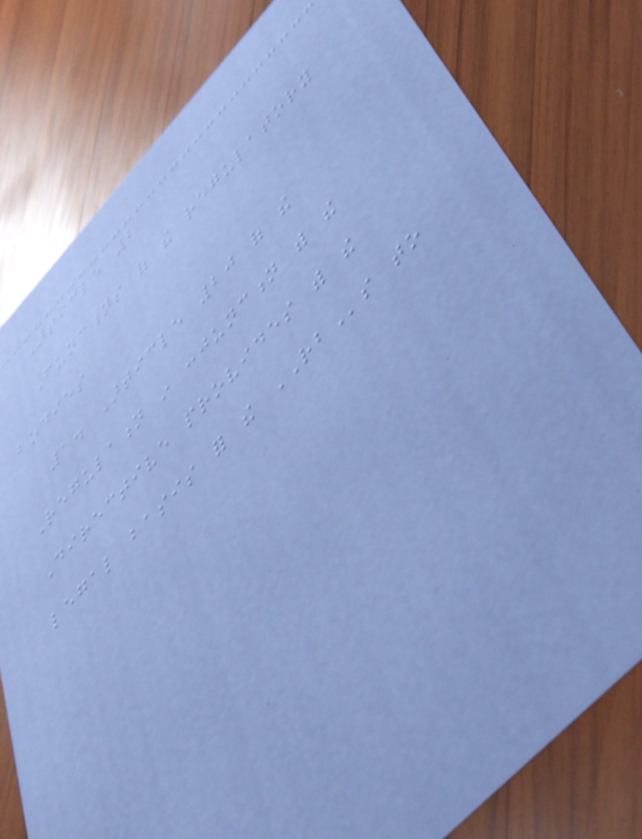Article 2
Functions of the regulatory
bodies
1. Article 20 of the
Regulation in conjunction with the
Directive provides with the
legal basis for the RBs to
